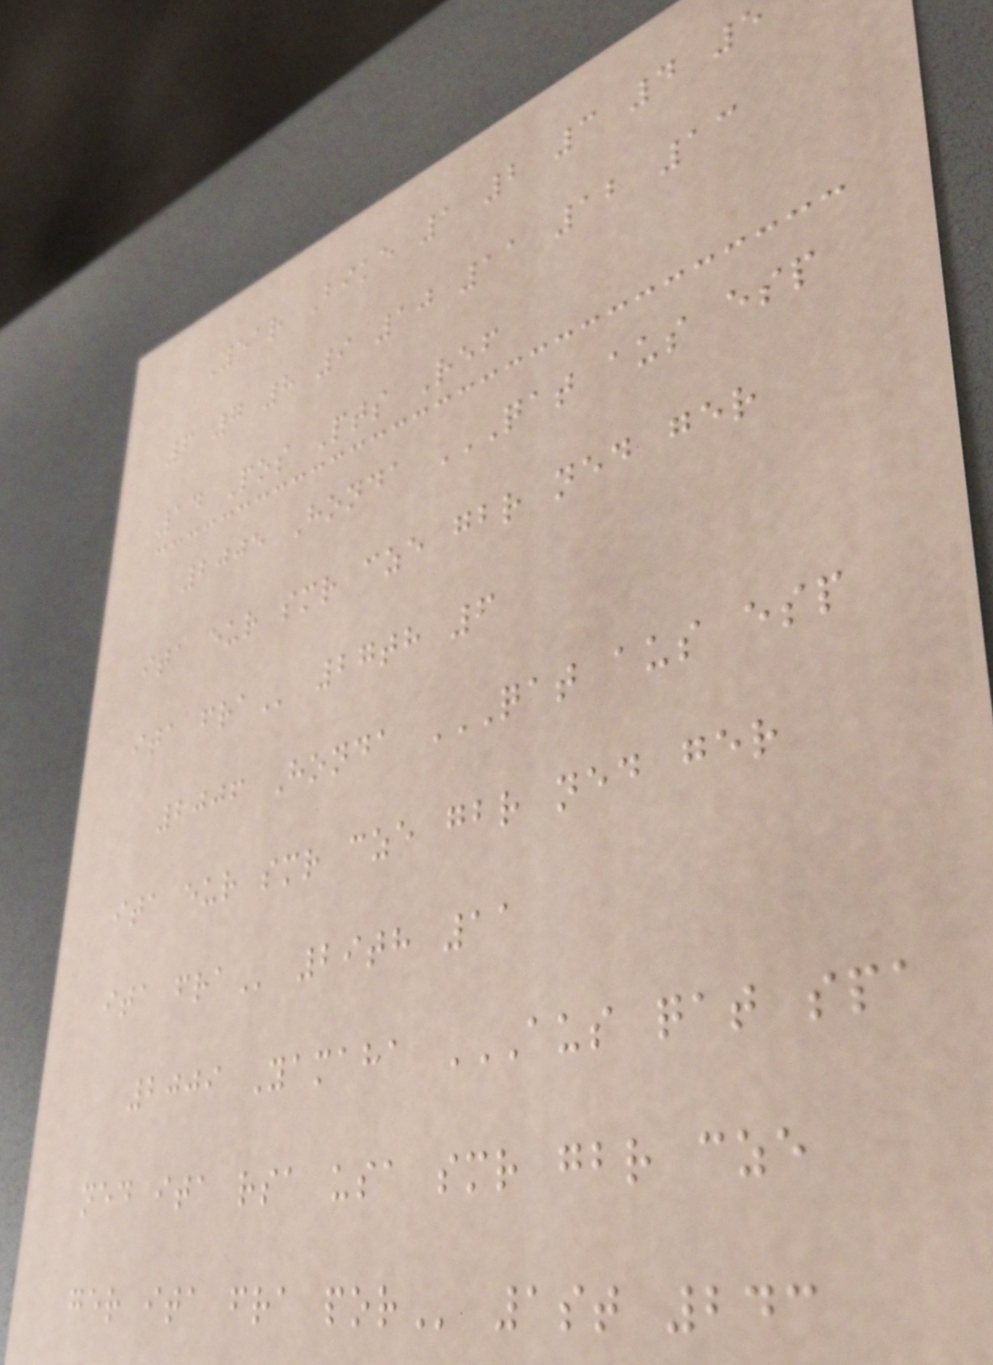Year Bike 1 2 3 4 5
6 7 8 9 10 11 12 13
14 Pos Pts Ref
2005 Honda QAT AUS ESP
ITA EUR SMR CZE GBR NED GER
ITA FRA 27th 6
2006 Honda QAT AUS ESP
ITA EUR SMR CZE GBR NED GER
ITA FRA 29th 11
2009 Yamaha AUS QAT SPA
NED ITA RSA USA SMR GBR CZE
GER ITA FRA POR 1st 243
